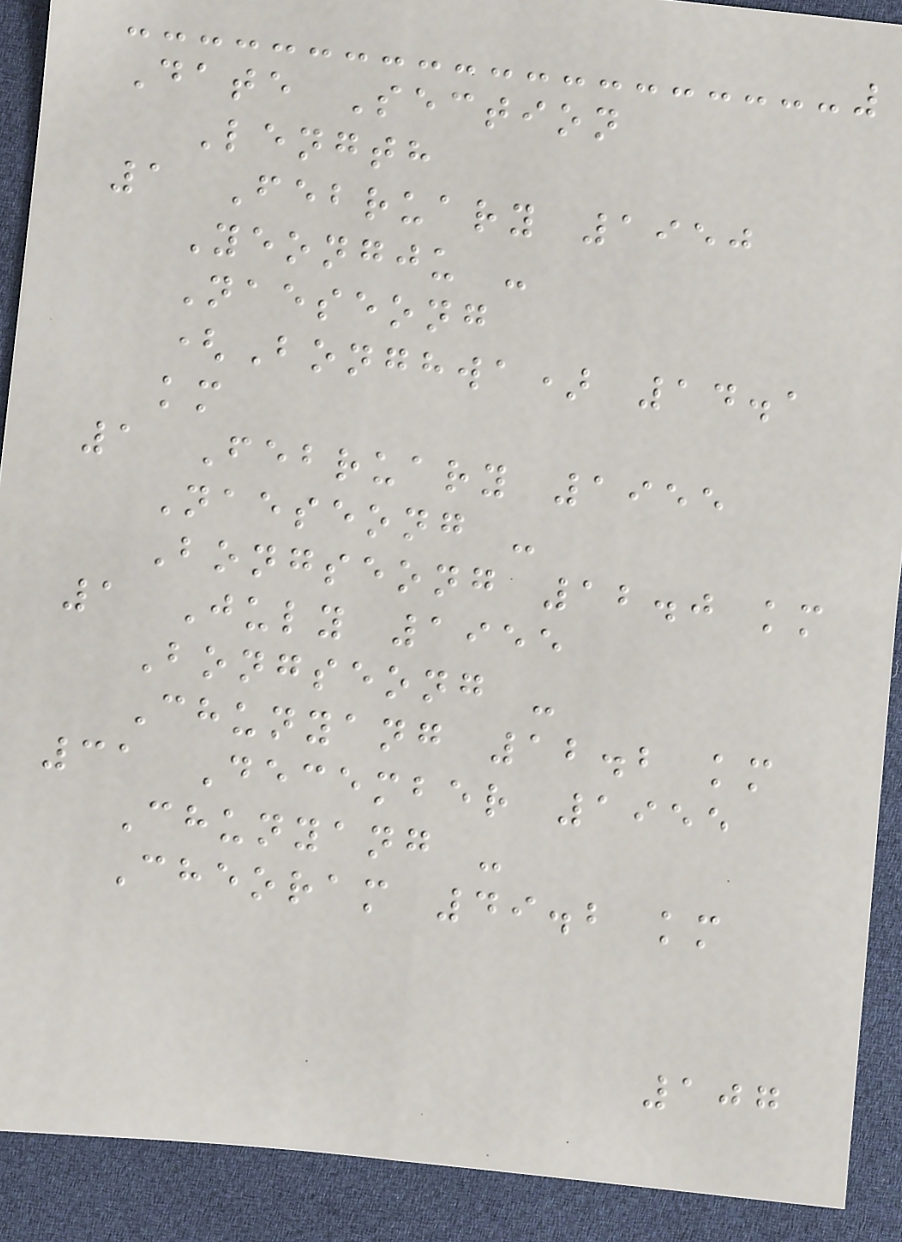Date Section
Length
1 February 1950
Yeongju -
Naeseong
(Bonghwa) 14.1
km
1 February 1955
Naeseong -
Bongseong 12.0 km
1 July 1955
Bongseong -
Chunyang 12.2 km
31 December 1955
Chunyang -
Cheoram 49.2 km
107
